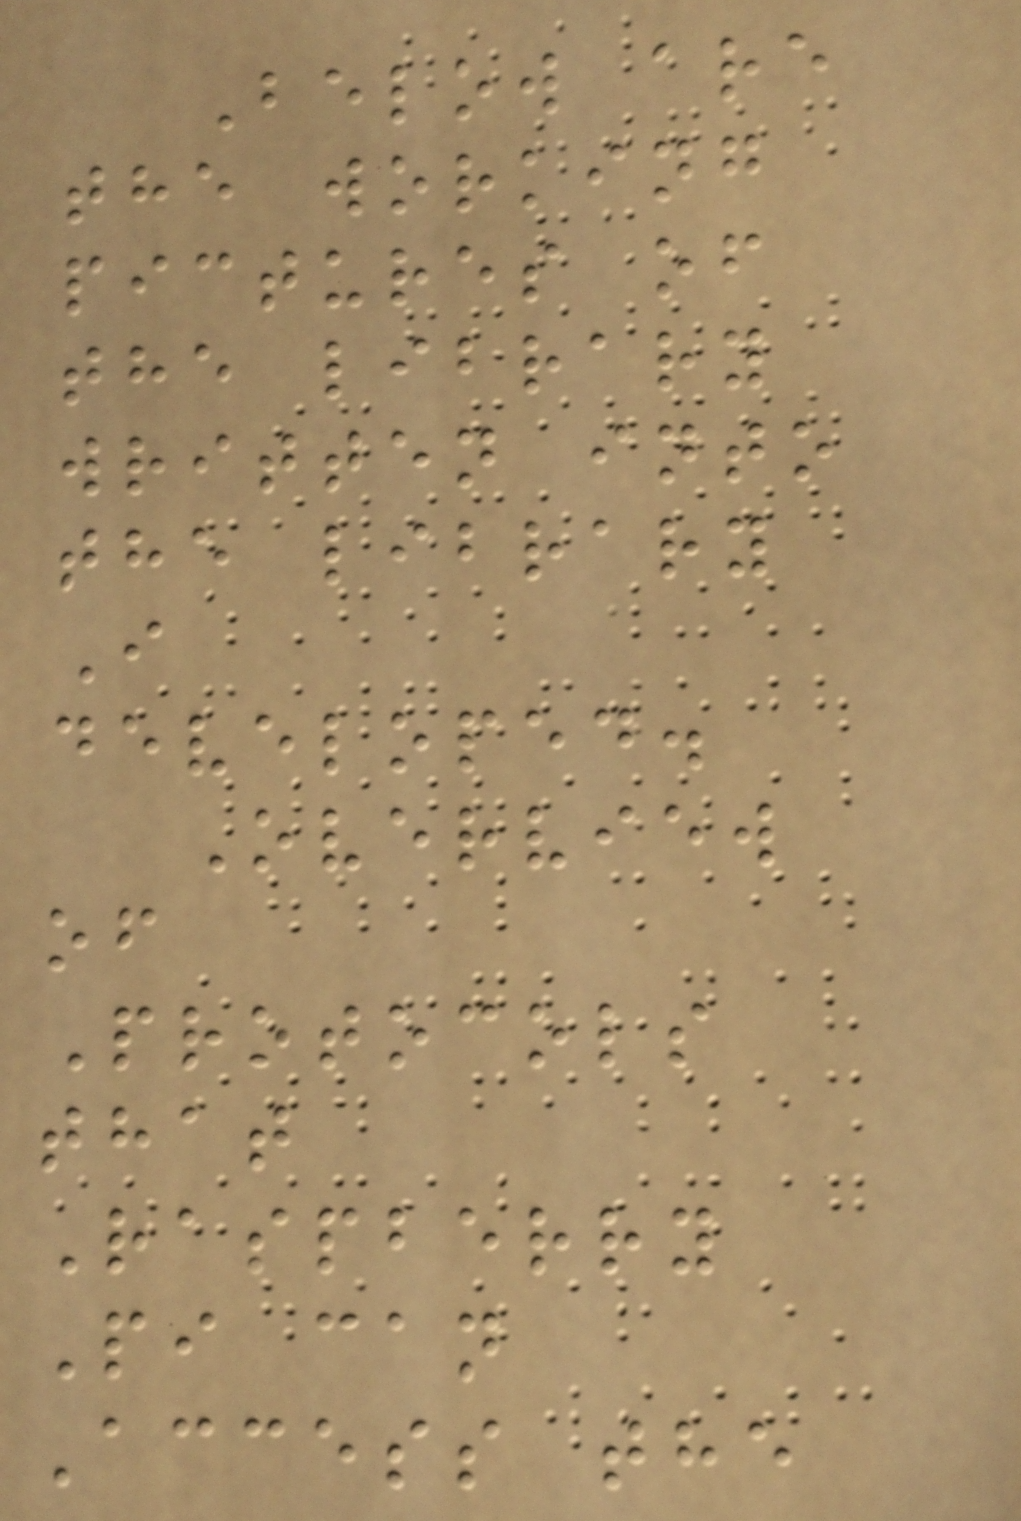Below are
the working
pictures of
the library
written into
the library
I
developed.
Overview
of
Protocols
that
Raspberry
Pi can
Access the
